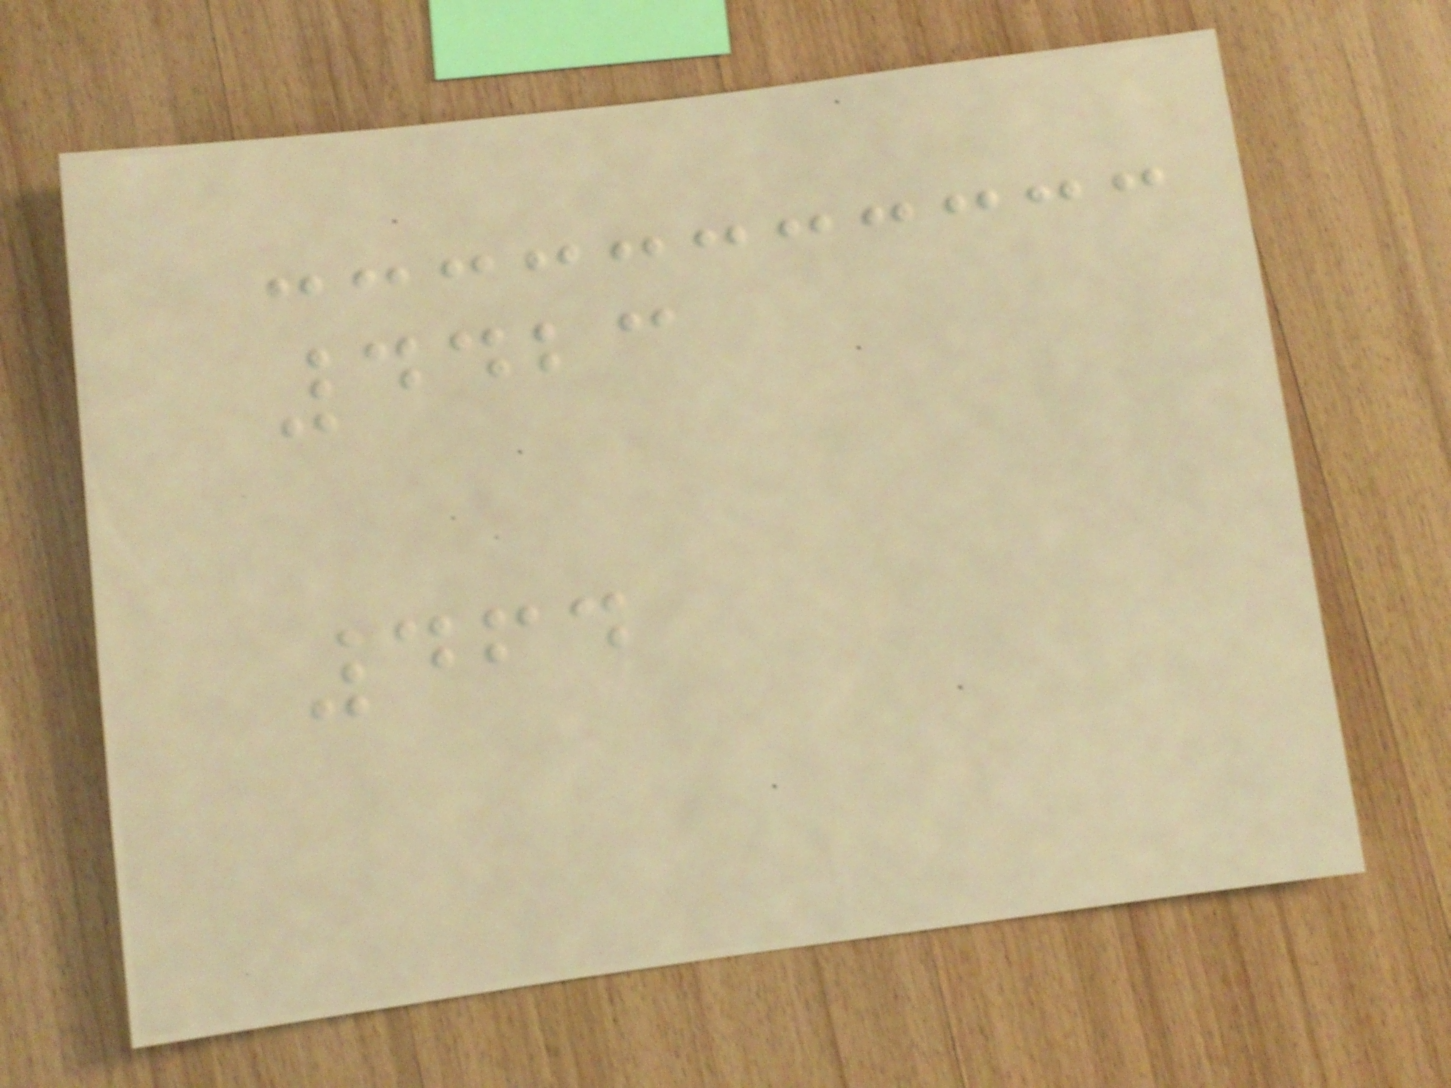4423
464
